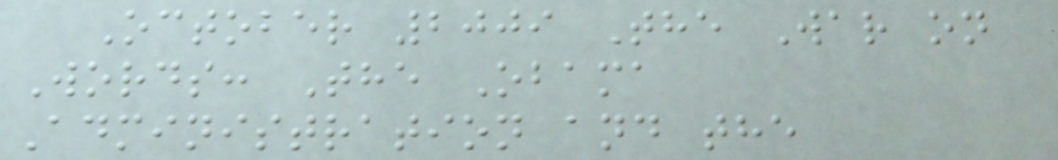October 2009 The War on
Words: The Obama
Administration and the
